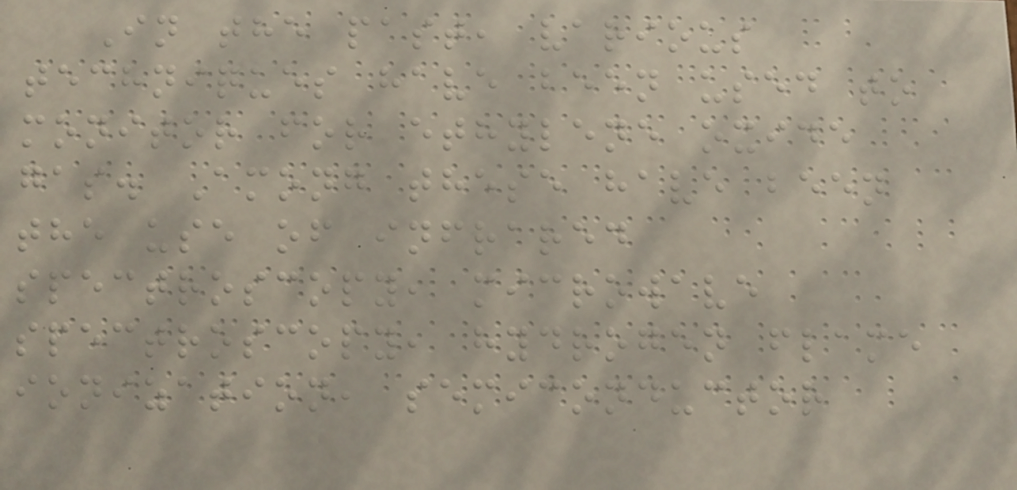In the past, various
techniques have been used to
monitor for ethylene oxide
gas. Among these have been
the use of infrared
spectroscopy, microwave
spectroscopy, hydrogen flame
ionization, semiconductor
